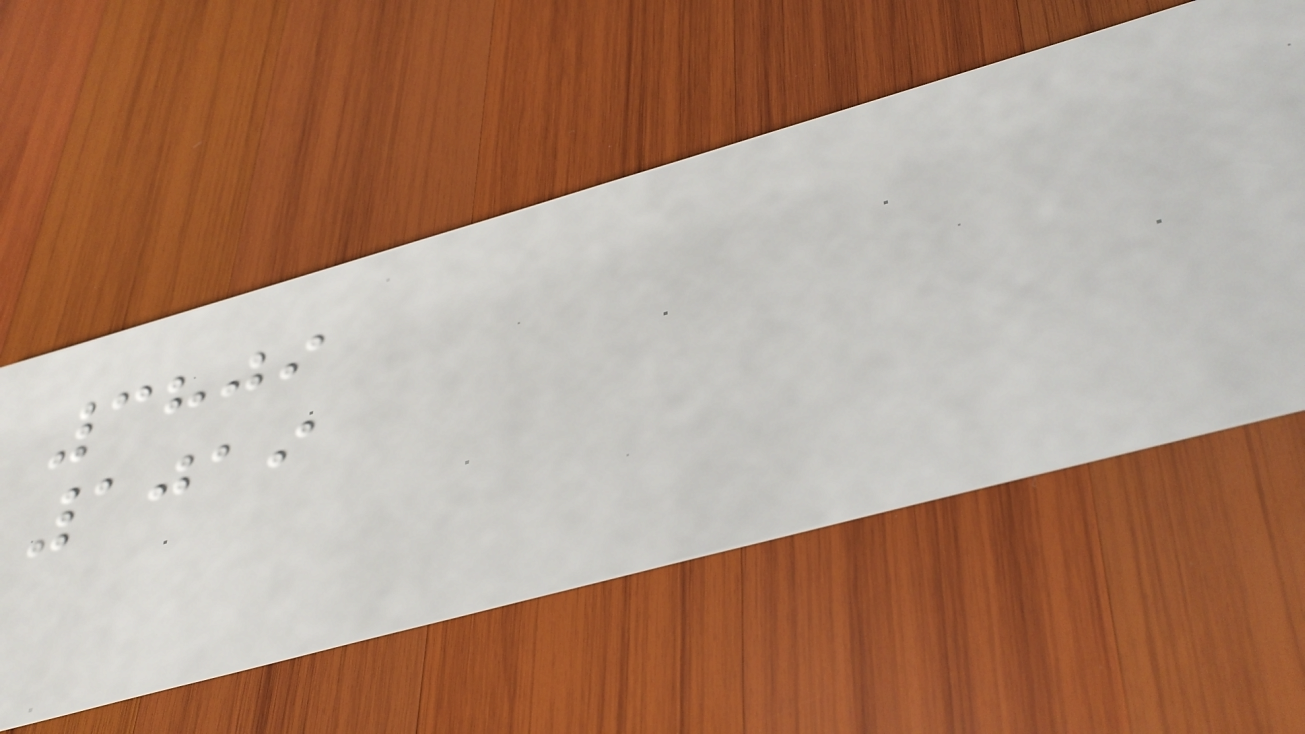3809
1019
